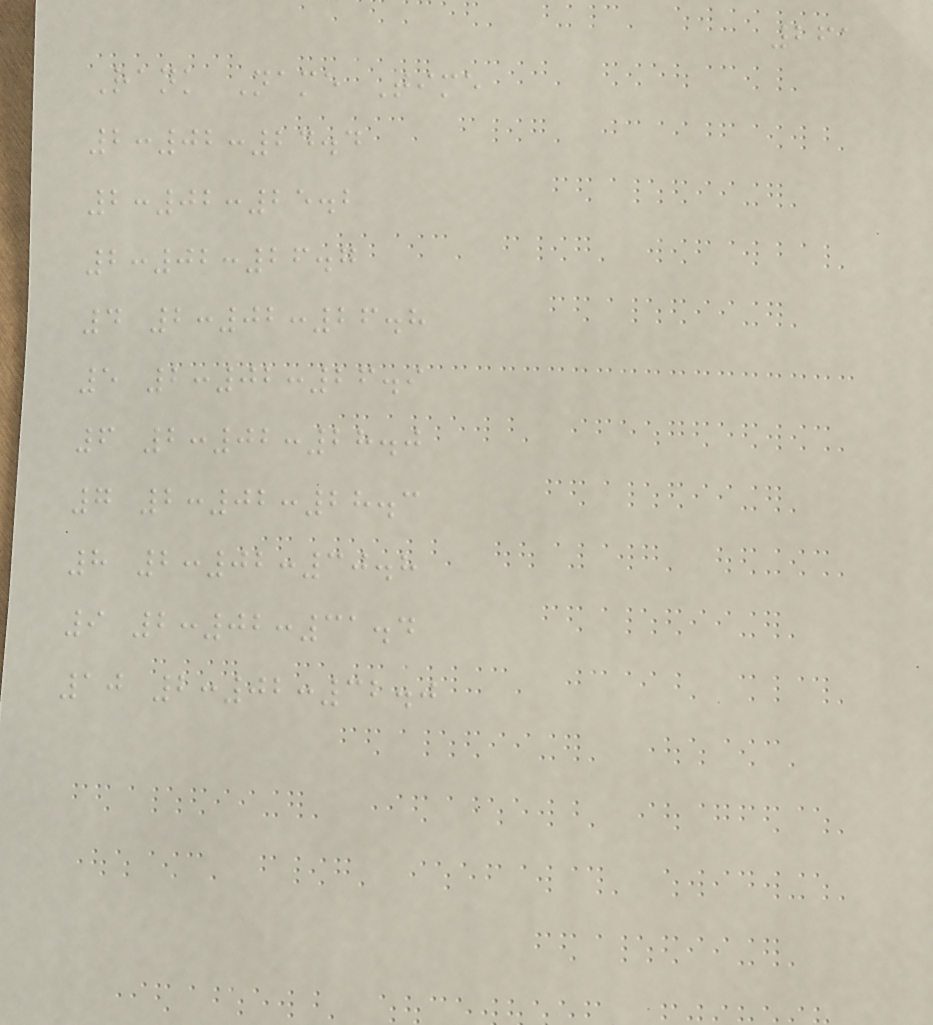261
Rank Name Time
2:02:24.4
2:02:25.2
2:02:26.7
4 2:02:26.8
5 2:02:26.9
6 2:02:28.0
7 2:02:28.3
8 2:02:30.8
9 2:02:31.4
10 2:02:32.0
